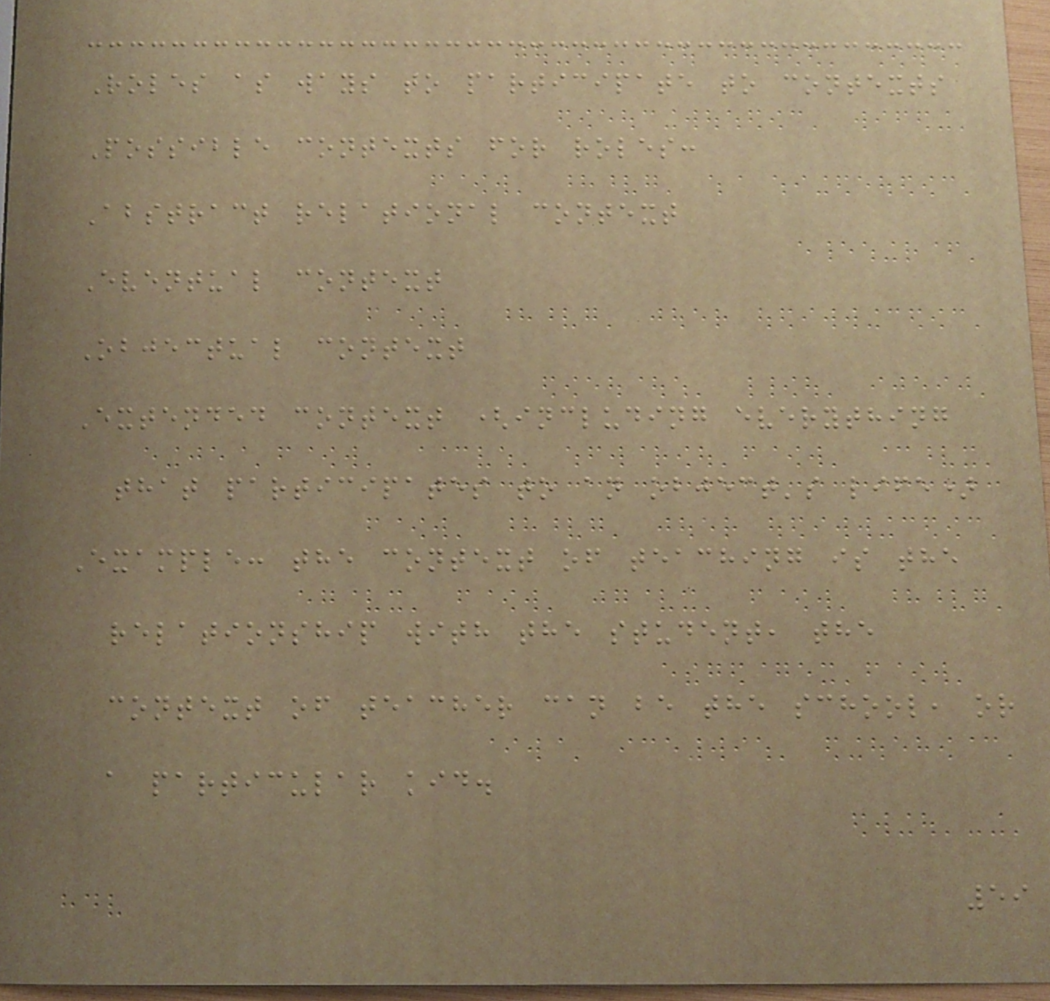Roles as ways to participate to contexts
Possible contexts for roles:
Abstract relational context
Eventual context
Objectual context
Extended context (including everything
that participates to an object's life)
Example: the context of teaching is the
relationship with the student, the
context of teacher can be the school, or
a particular kid.
59
